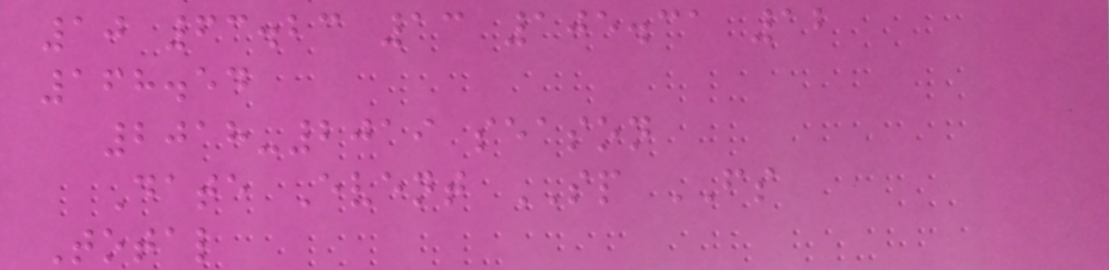10 63.23 13 105.31 12
168.54
2018-2019 season
Date Event SP FS
Total
